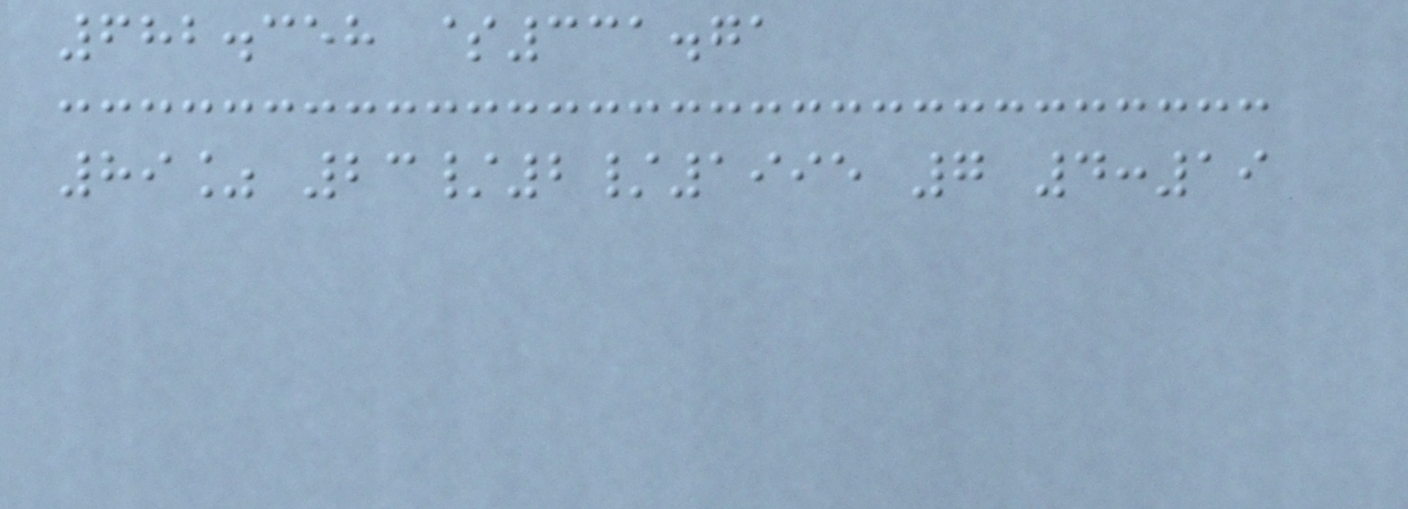682.358 $331.71
89% 23/2/1995 7 4:19
